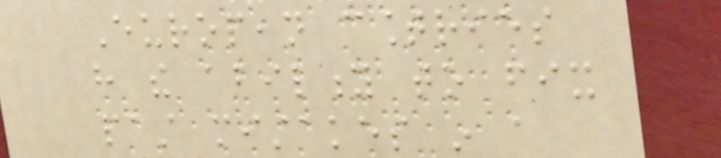European countries
have the ability to fix
past mistakes in a
